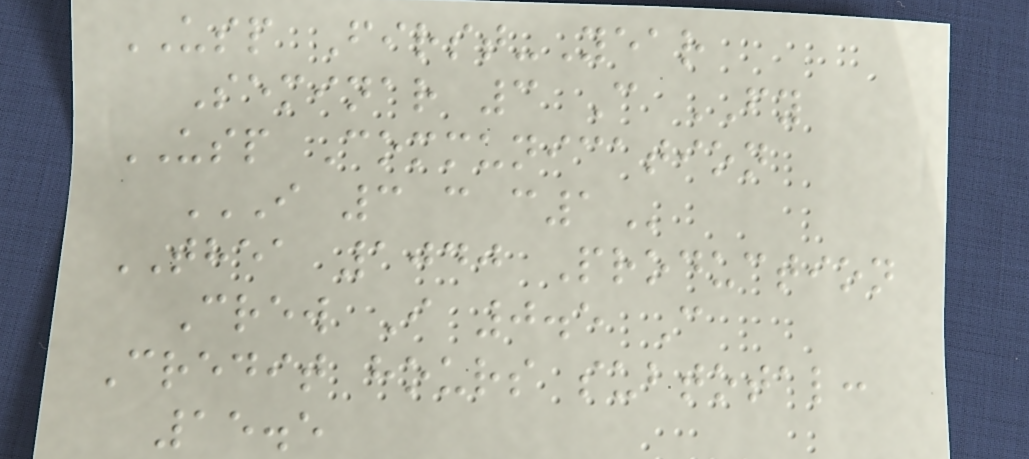USP First-Year
Seminar 3 C FY
USP Communication
I 3 C C1
THEA 1040 Production
Crew I 0.5 C
Credit hours subtotal:
15.5
